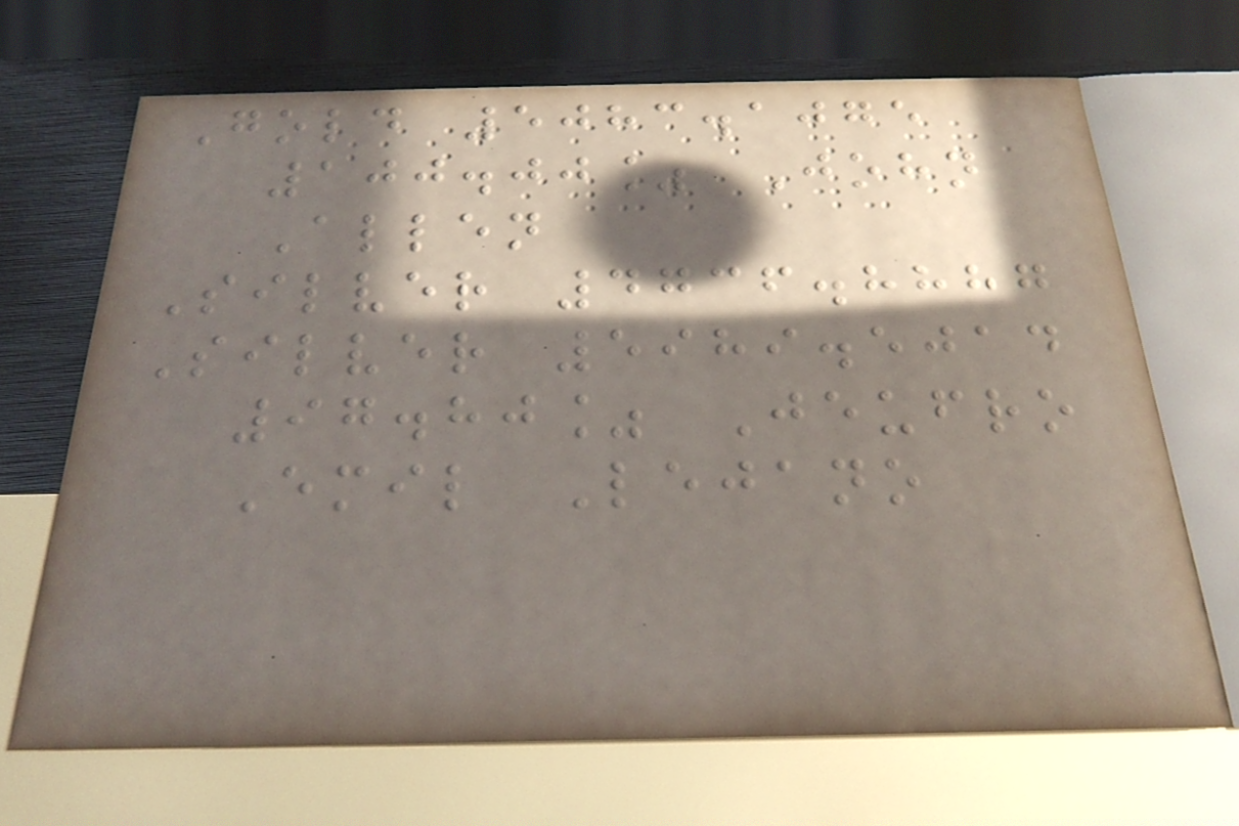Gold 5083.1075
100.00% John
Allen
Silver 4736.8887
Silver 5989.5014
97.80% Jeufro
Emil Lejano
